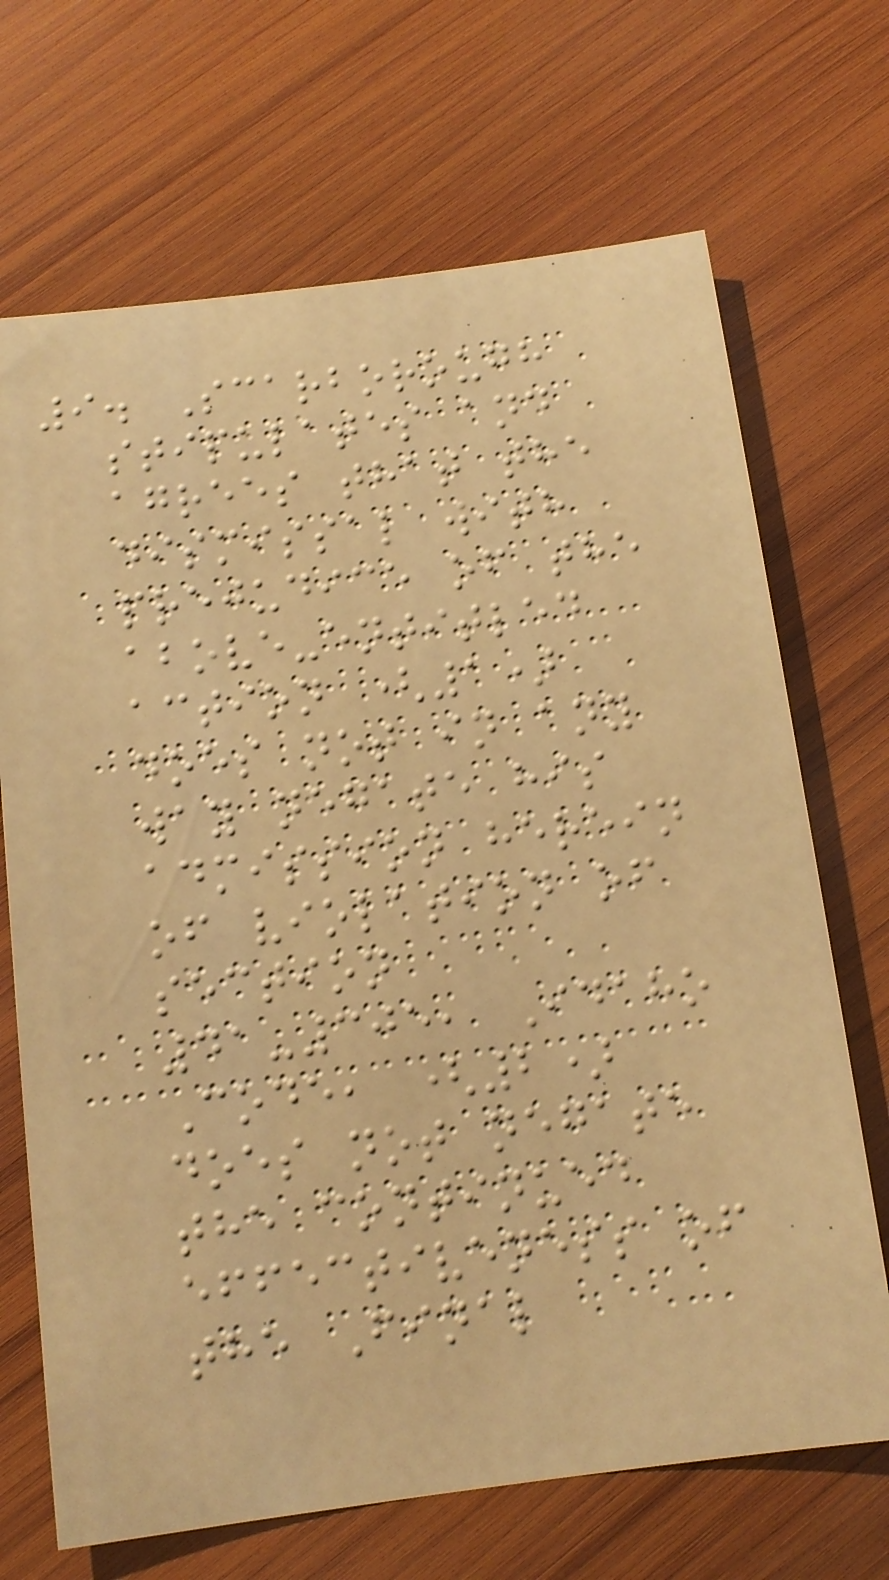9. Scarborough
stipulates and
agrees that the
dismissal with
prejudice of the
above-entitled
action (1)
does not in any
way negate his
admission herein
of violation of
section
41-305, Idaho
Code, (2)
does not negate
the continued
effectiveness of
the Final
